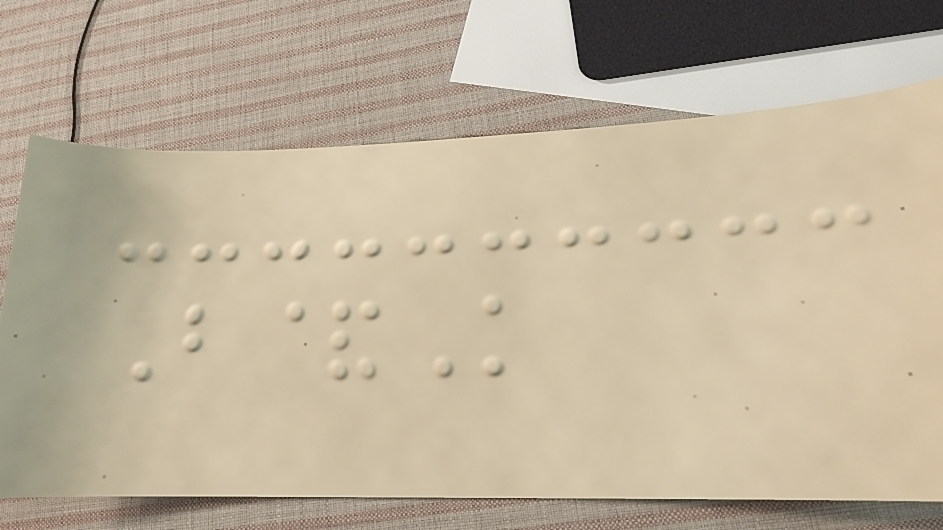B&K
